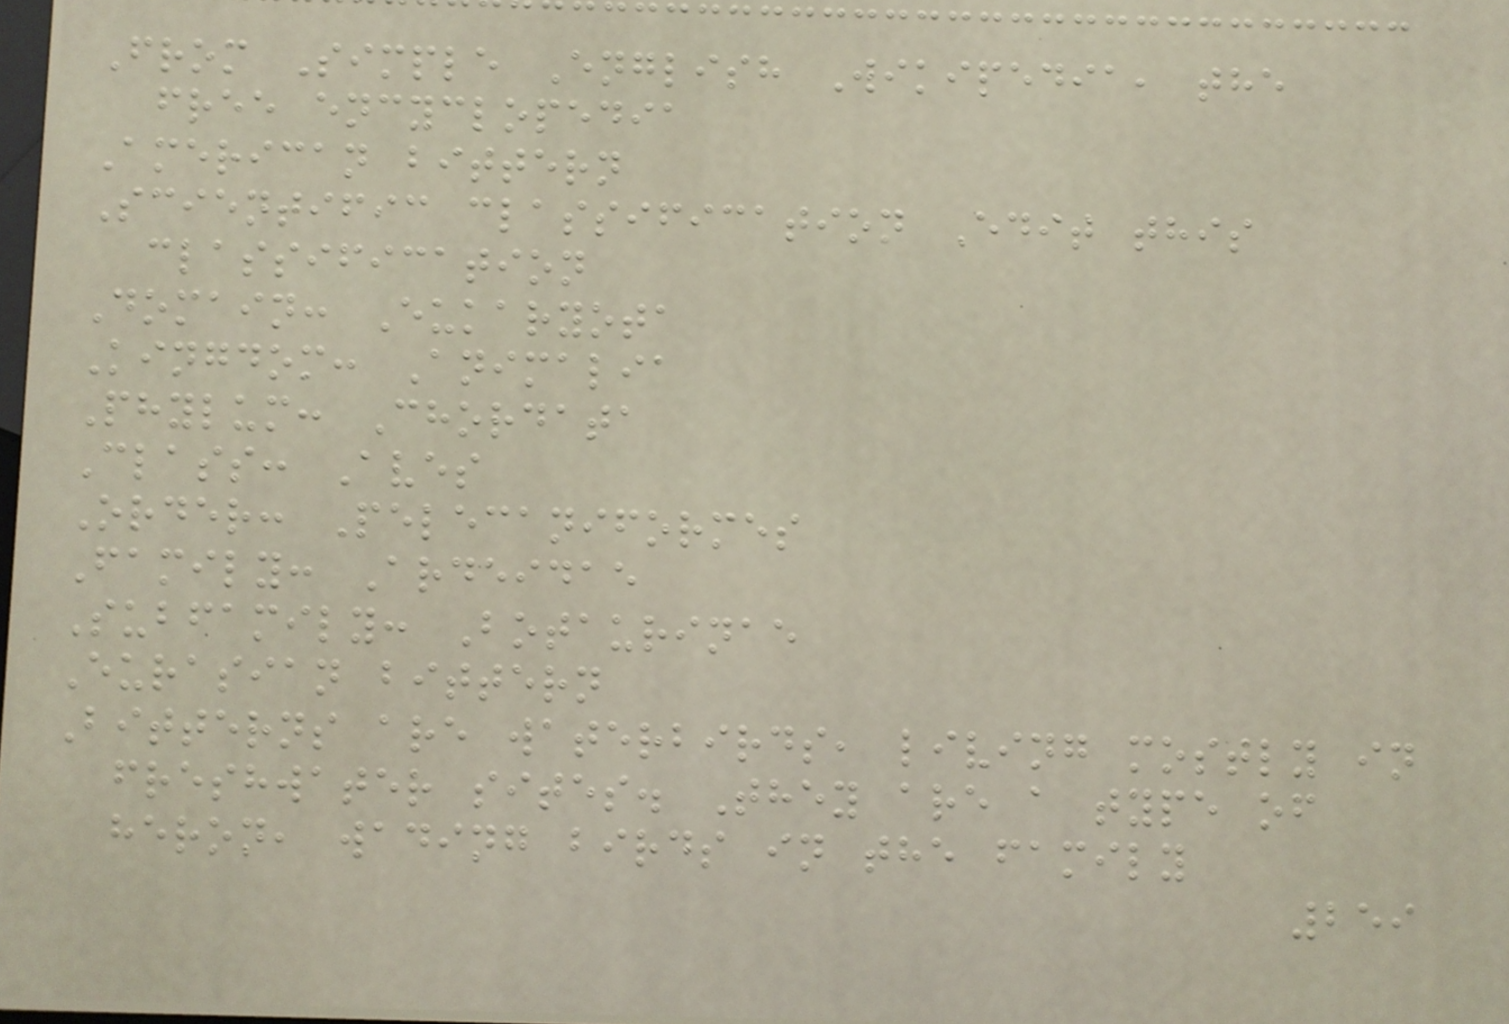From Simple English Wikipedia, the
free encyclopedia
American bittern
Scientific classification Edit this
classification
Domain: Eukaryota
Kingdom: Animalia
Phylum: Chordata
Class: Aves
Order: Pelecaniformes
Family: Ardeidae
Subfamily: Botaurinae
Eurasian bittern
Bitterns are waterbirds, living mostly in
freshwater sites. They are a type of
heron, wading birds in the family
259
